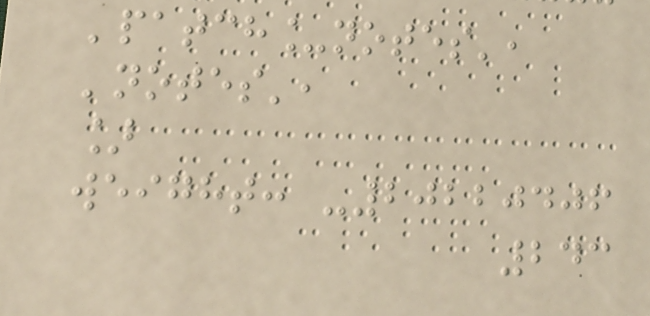'patch_notes',
'notes',
]
weight: -20220406
243
